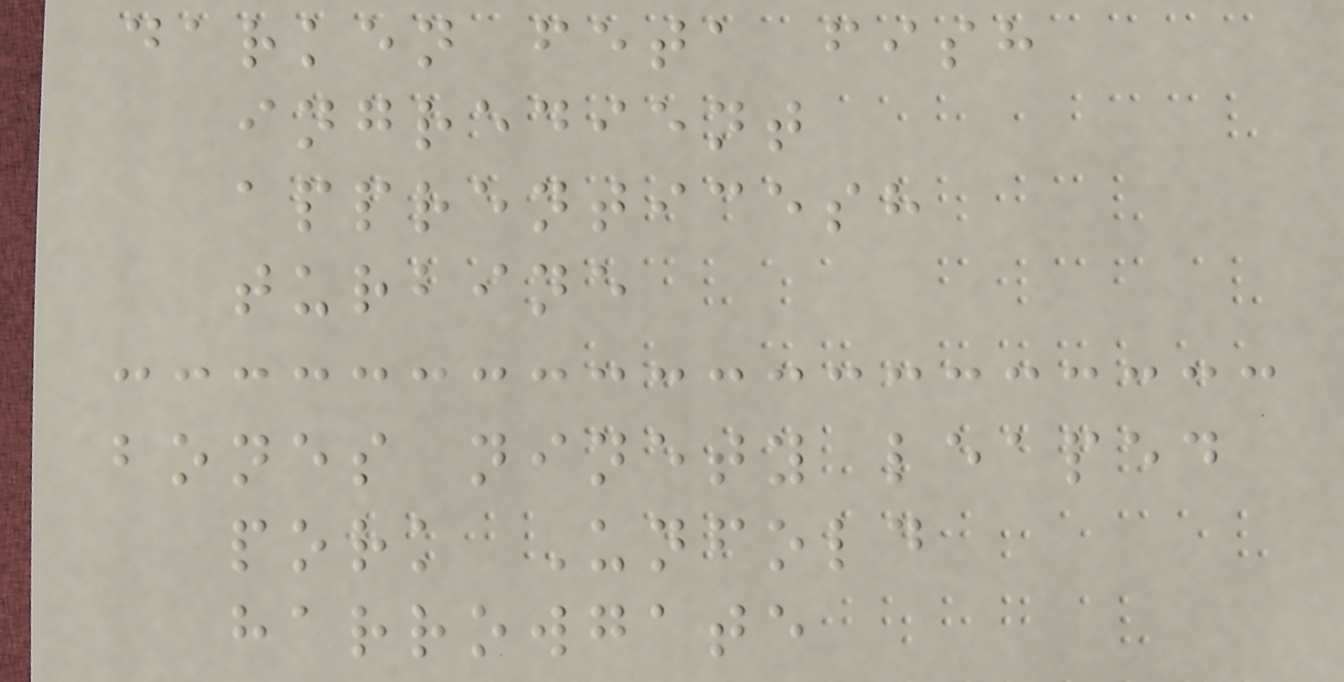darken feta fish
ingredient
apprenticesh
turbine
bones ninety leaped
pork Unfold
harrowgate
